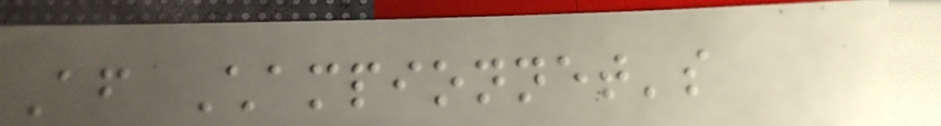After Championnet's
